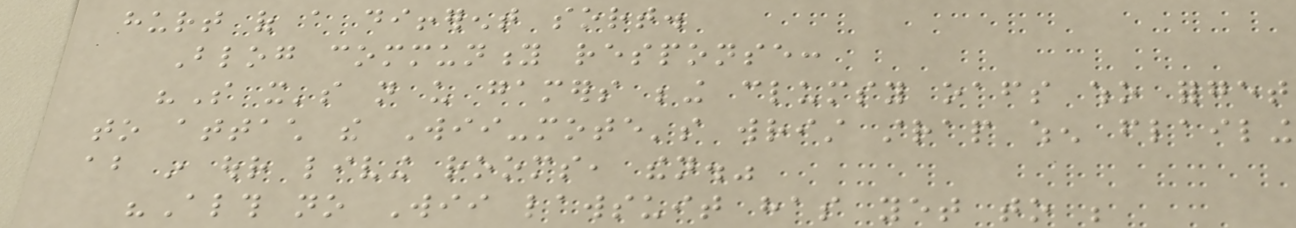hurt of a different sort.
Blog community response:
"So it's not us gamers being clumsy oafs who forget
to attach the Wii-mote's wrist strap when flailing
about in our living rooms, then."
"Although no Wii lawsuit has yet to be
